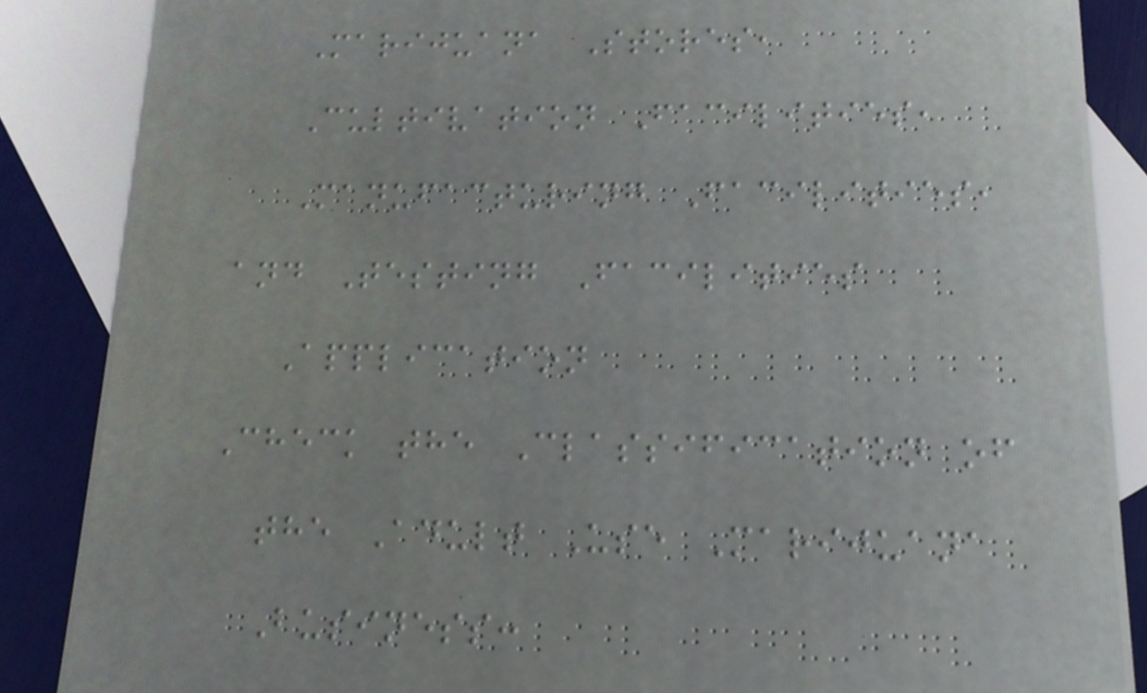Marijuana Stores,
Cultivation Facilities,
Manufacturing Facilities,
and Testing Facilities
Application
Check the Classification of
the Adult Use Marijuana
Business:
